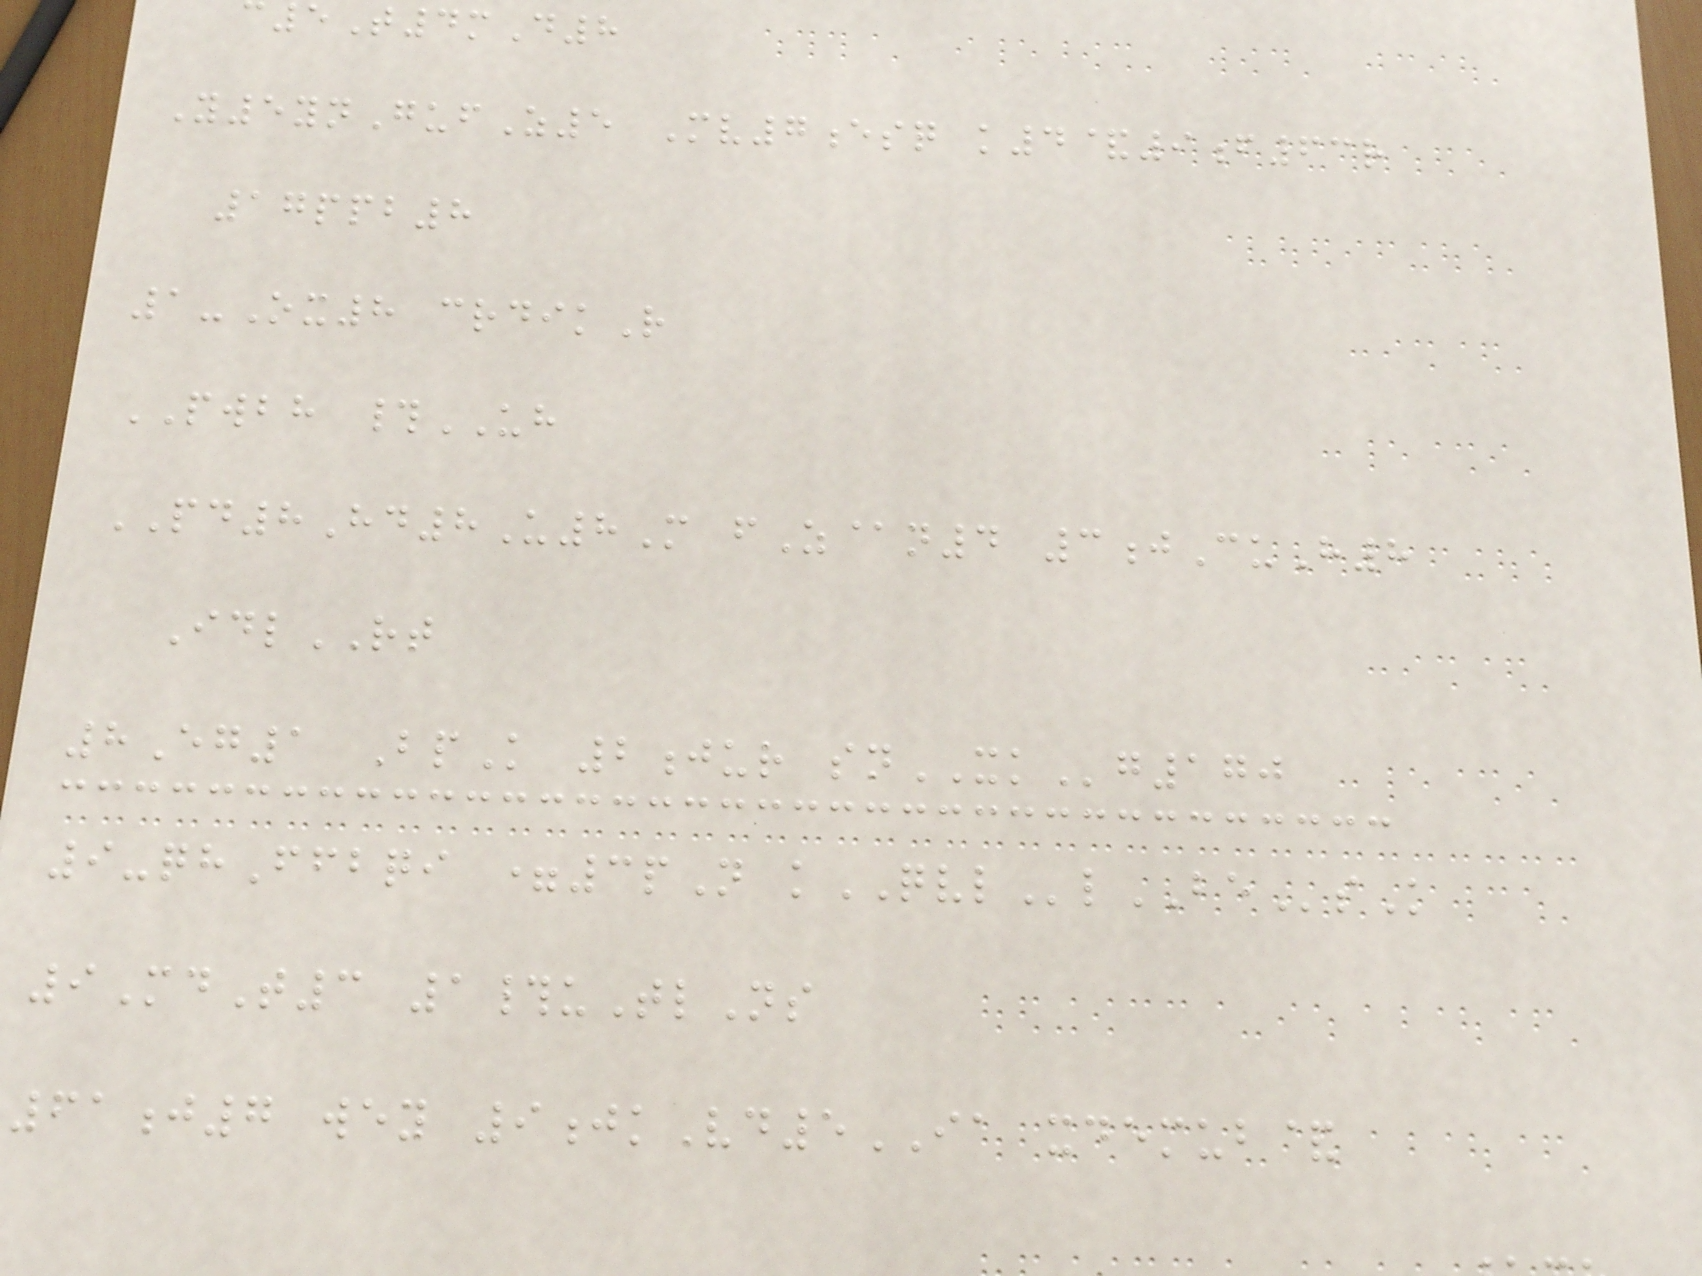5T4mD8
Y5ynGufZ5 Mv7esq k4&9f63r
17ppb8
1-Ox8 crdikR
PWBH #UH
PD8Hd8U8M fZ@n4 3jCuH8
IdlRT
8Eg1 BpK 2jur snXKg170
9-qhFfbqi =3pN kQVLlBEsK
9MdT3 1#uTlNs
61j7 wey 9jkVd5IA xdemub&
